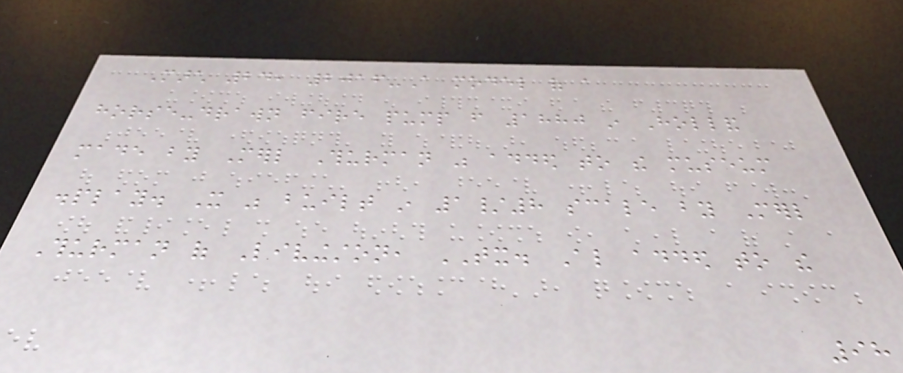March 24, 2016-A model of a
horse-drawn fire pump from 1880 in Holland
made by Merl Thurman was added to the museum
display. It was built in 1/8 scale by Merl
Thurman of Livingston, TX. Also added to the
98
